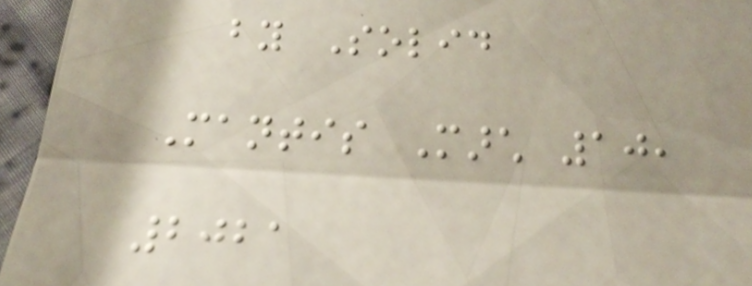by Solid
Mantis March 10,
2021
